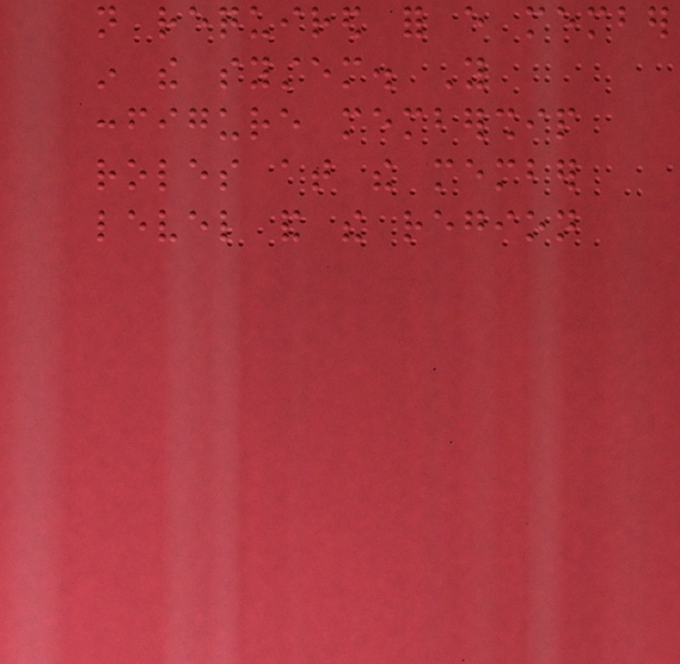not required for every member
in the system. You
configure membership
roles at the member
level and the region
